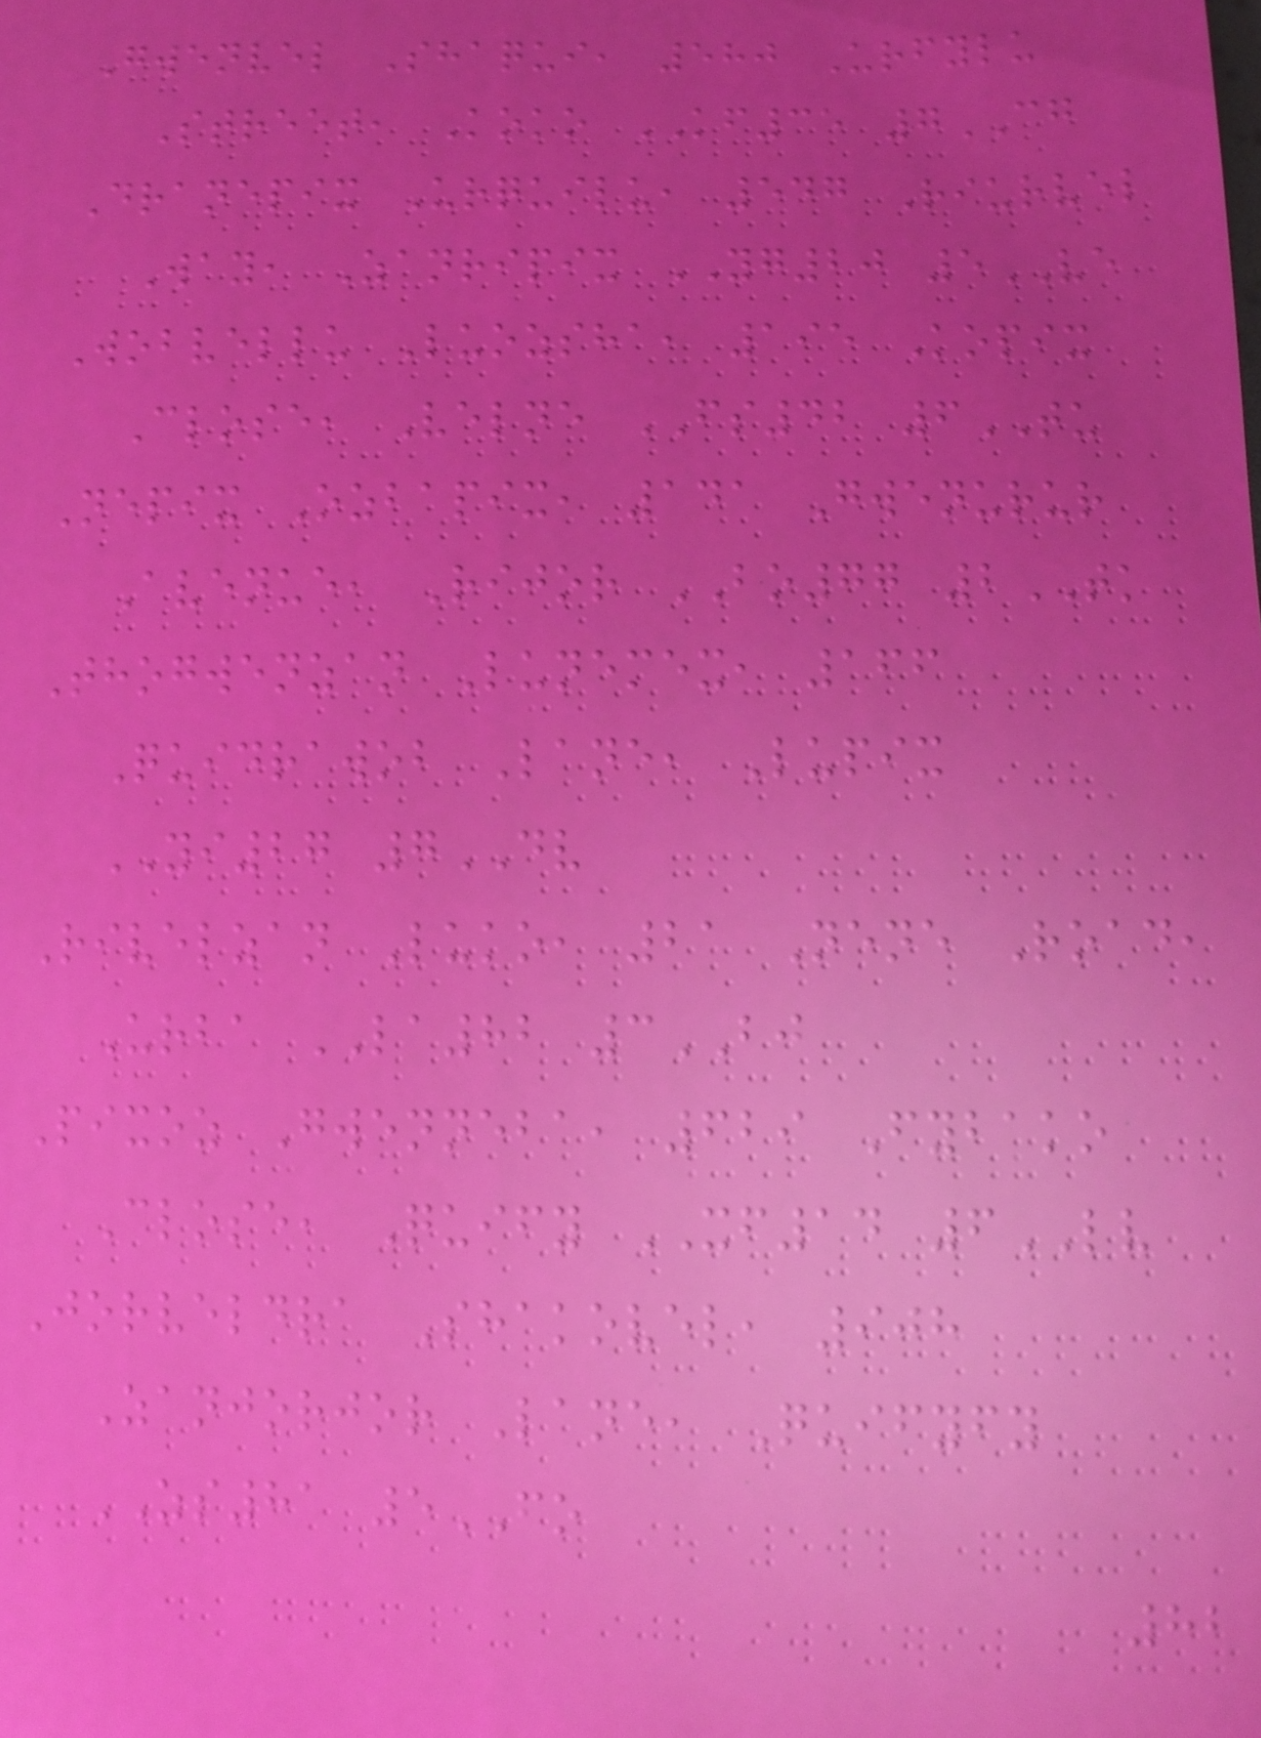Gwenvel Shaqui, 580 Urfylu
Street, Koko KF35 7CG
Dranepix Urquilu, 547 Riurvel
Way, Zanripix YG20 5VE
Wobvellu Luozsha, 195 Kopix
Close, Velne FS42 6TU
Nepix Ozbapix, 141 Gwenurur
Avenue, Rijor BO77 2TK
Thogwenzan Lunemex, 166
Quidrawob Lane, Lupix
YI27 7DV
Rivelzan Luko, 21 Nene Road,
Urba LA82 3BJ
Pixoz Gwenneba, 629 Fybako
Close, Quify XF14 6LV
Jorveldra Shakovel, 908
Zanjorjor Lane, Quifyfy
ZS81 5FO
82
